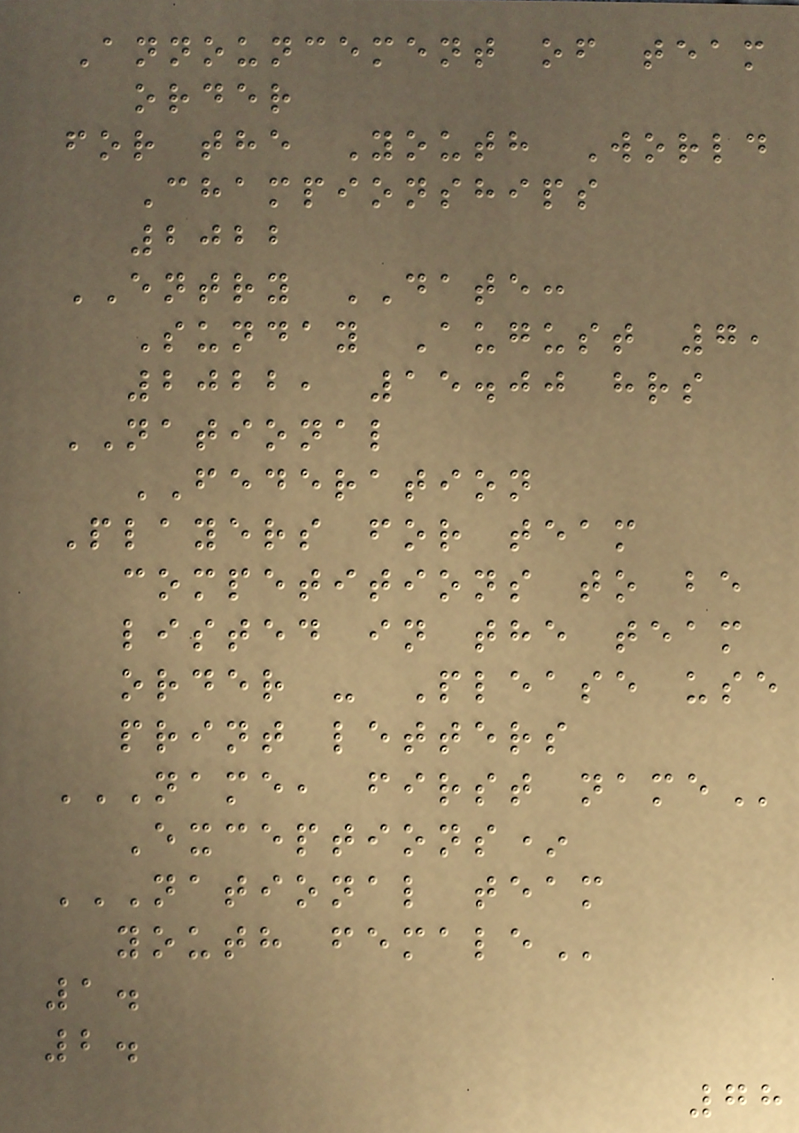Announcement of team
order
for the Youth World
Championships
2022
ENTRY DATE:
Sunday August 7,
2022, 15.00 hrs
NATIONAL
FEDERATION
Players for team
competitions to be
listed in the team
order - Please use
print letters
NAME, FIRST NAME
Exceptions*
NATIONAL TEAM
YOUTH FEMALE
1.
2.
78
